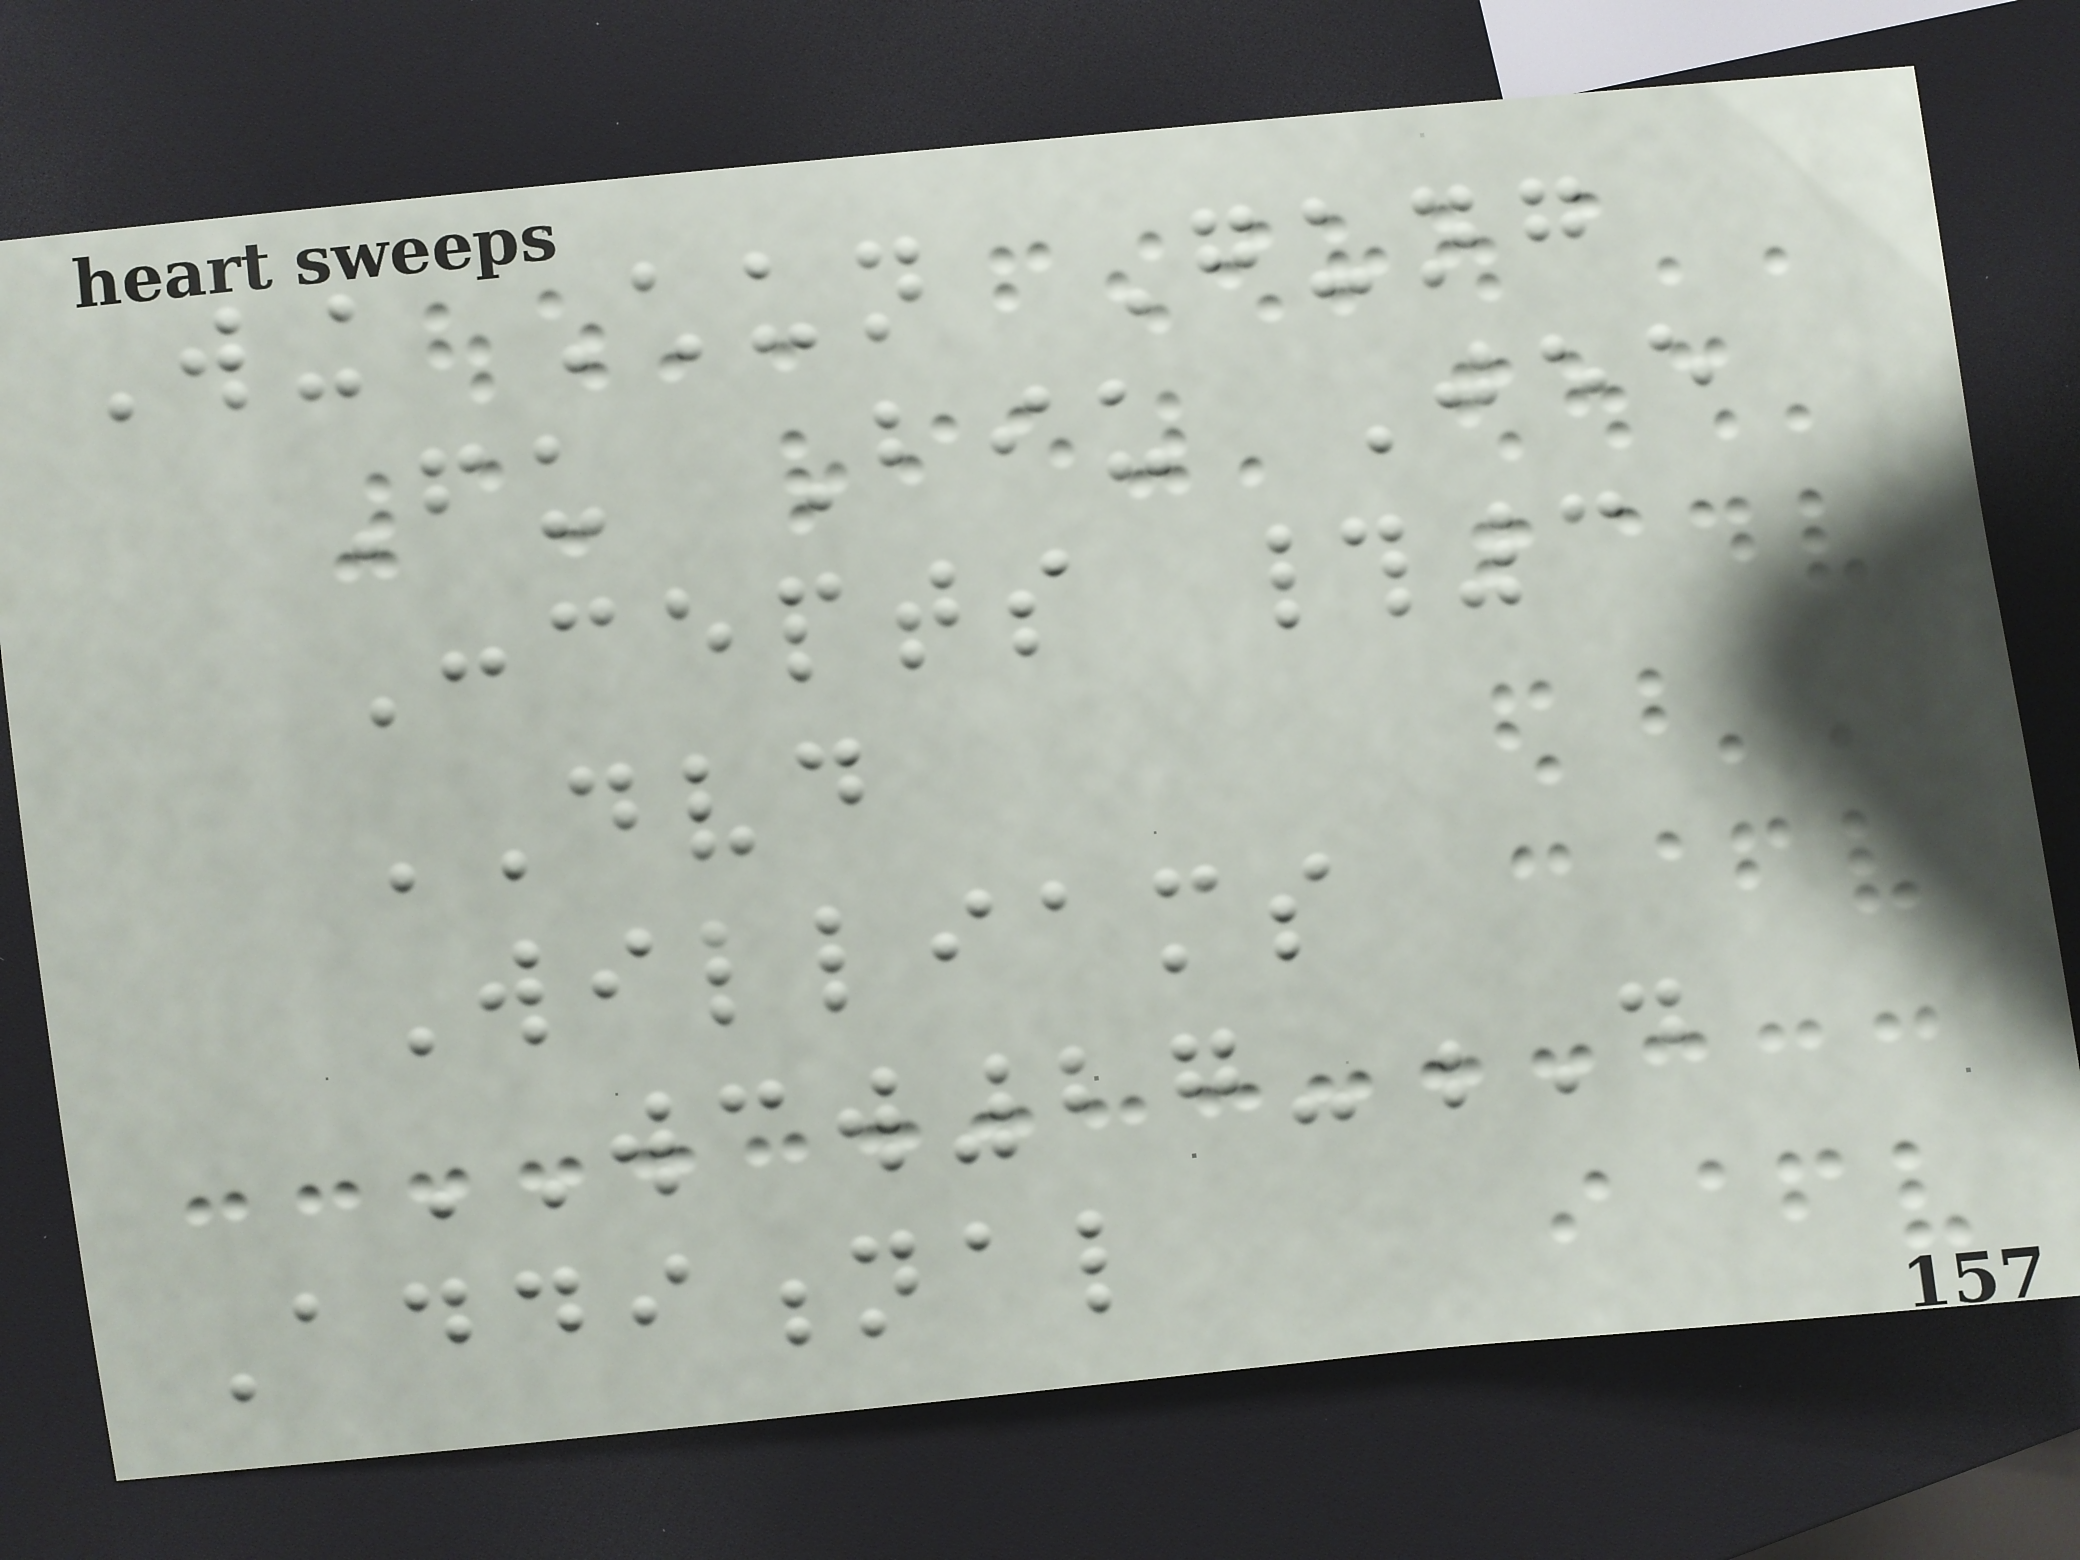Wing Chun Gung
Fu Biu Jee
Concepts #3
DVD
Williams
WCW27-D
Additional
